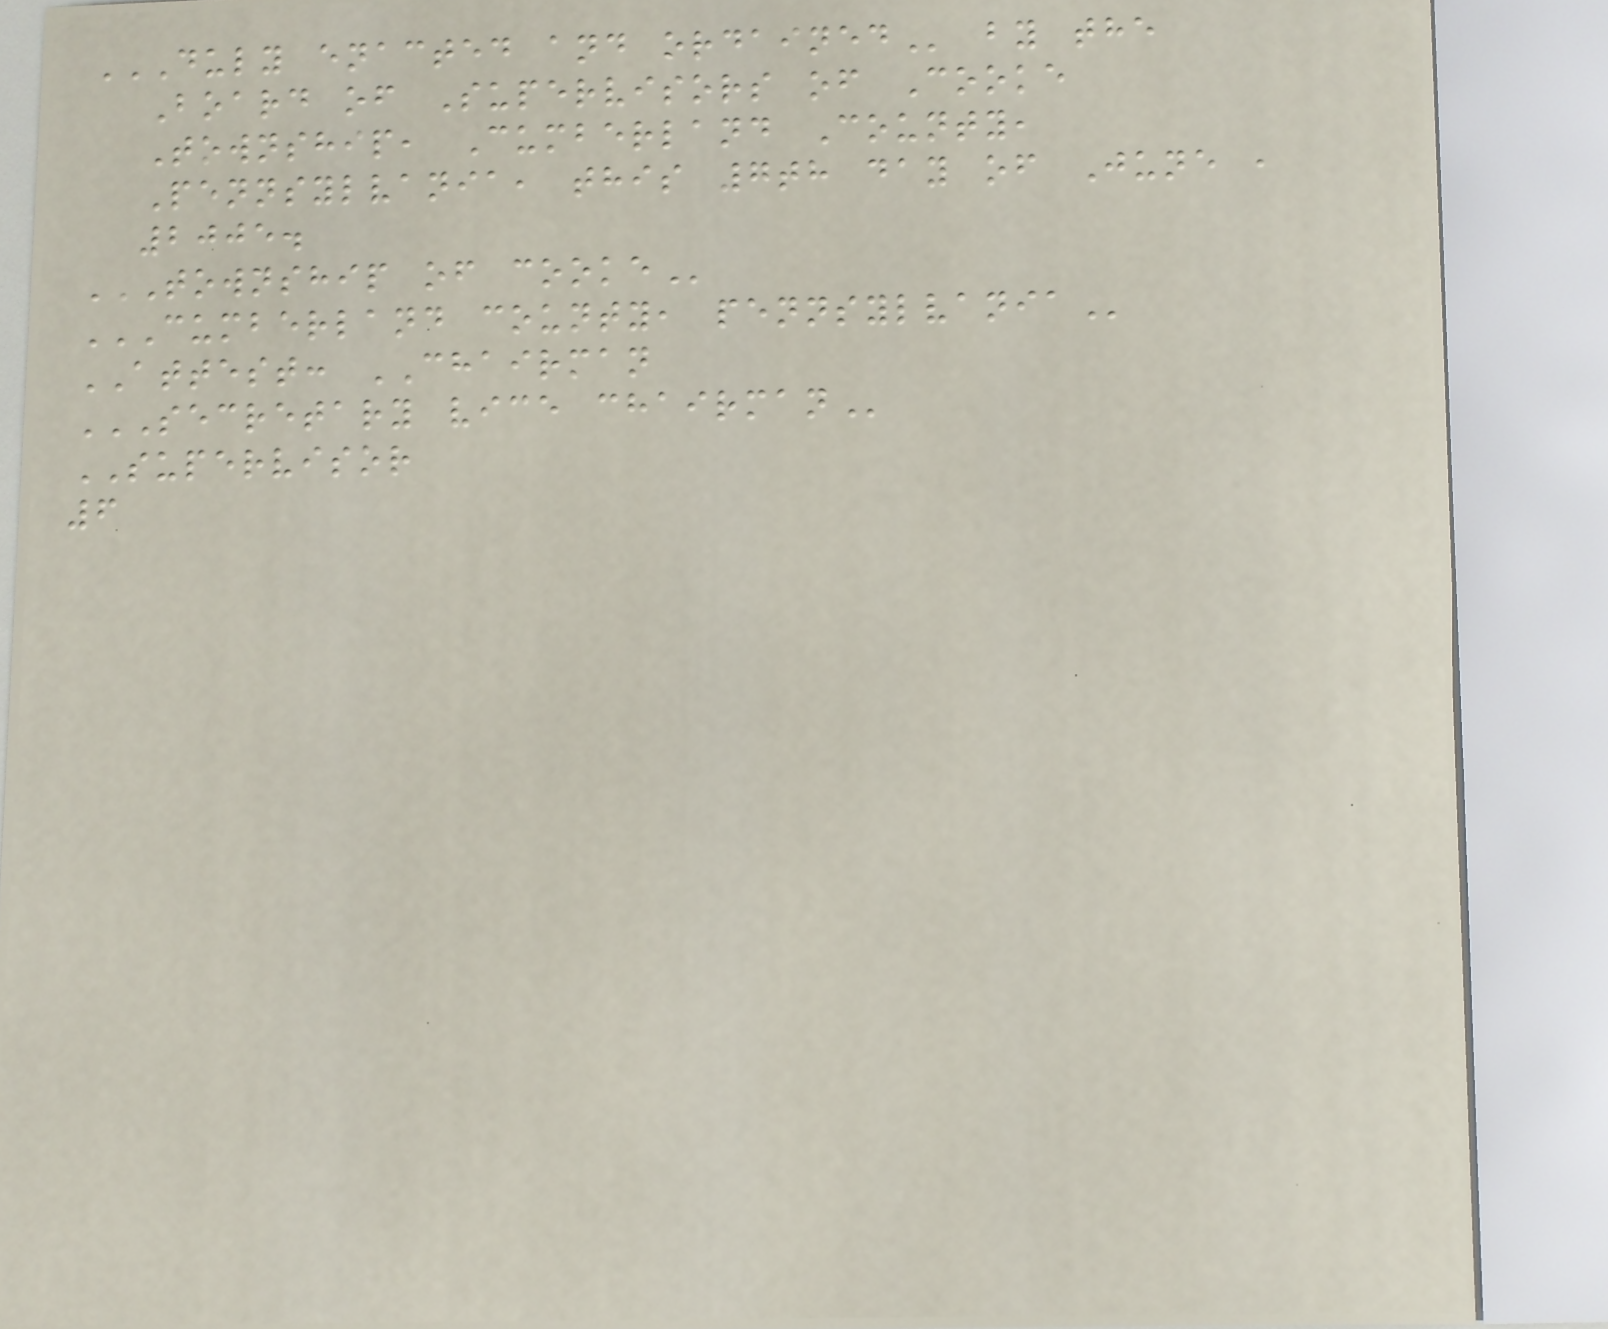DULY ENACTED AND ORDAINED by the
Board of Supervisors of Cooke
Township, Cumberland County,
Pennsylvania, this 7th day of June ,
2005.
TOWNSHIP OF COOKE
CUMBERLAND COUNTY, PENNSYLVANIA
ATTEST: CHAIRMAN
SECRETARY VICE CHAIRMAN
SUPERVISOR
6
